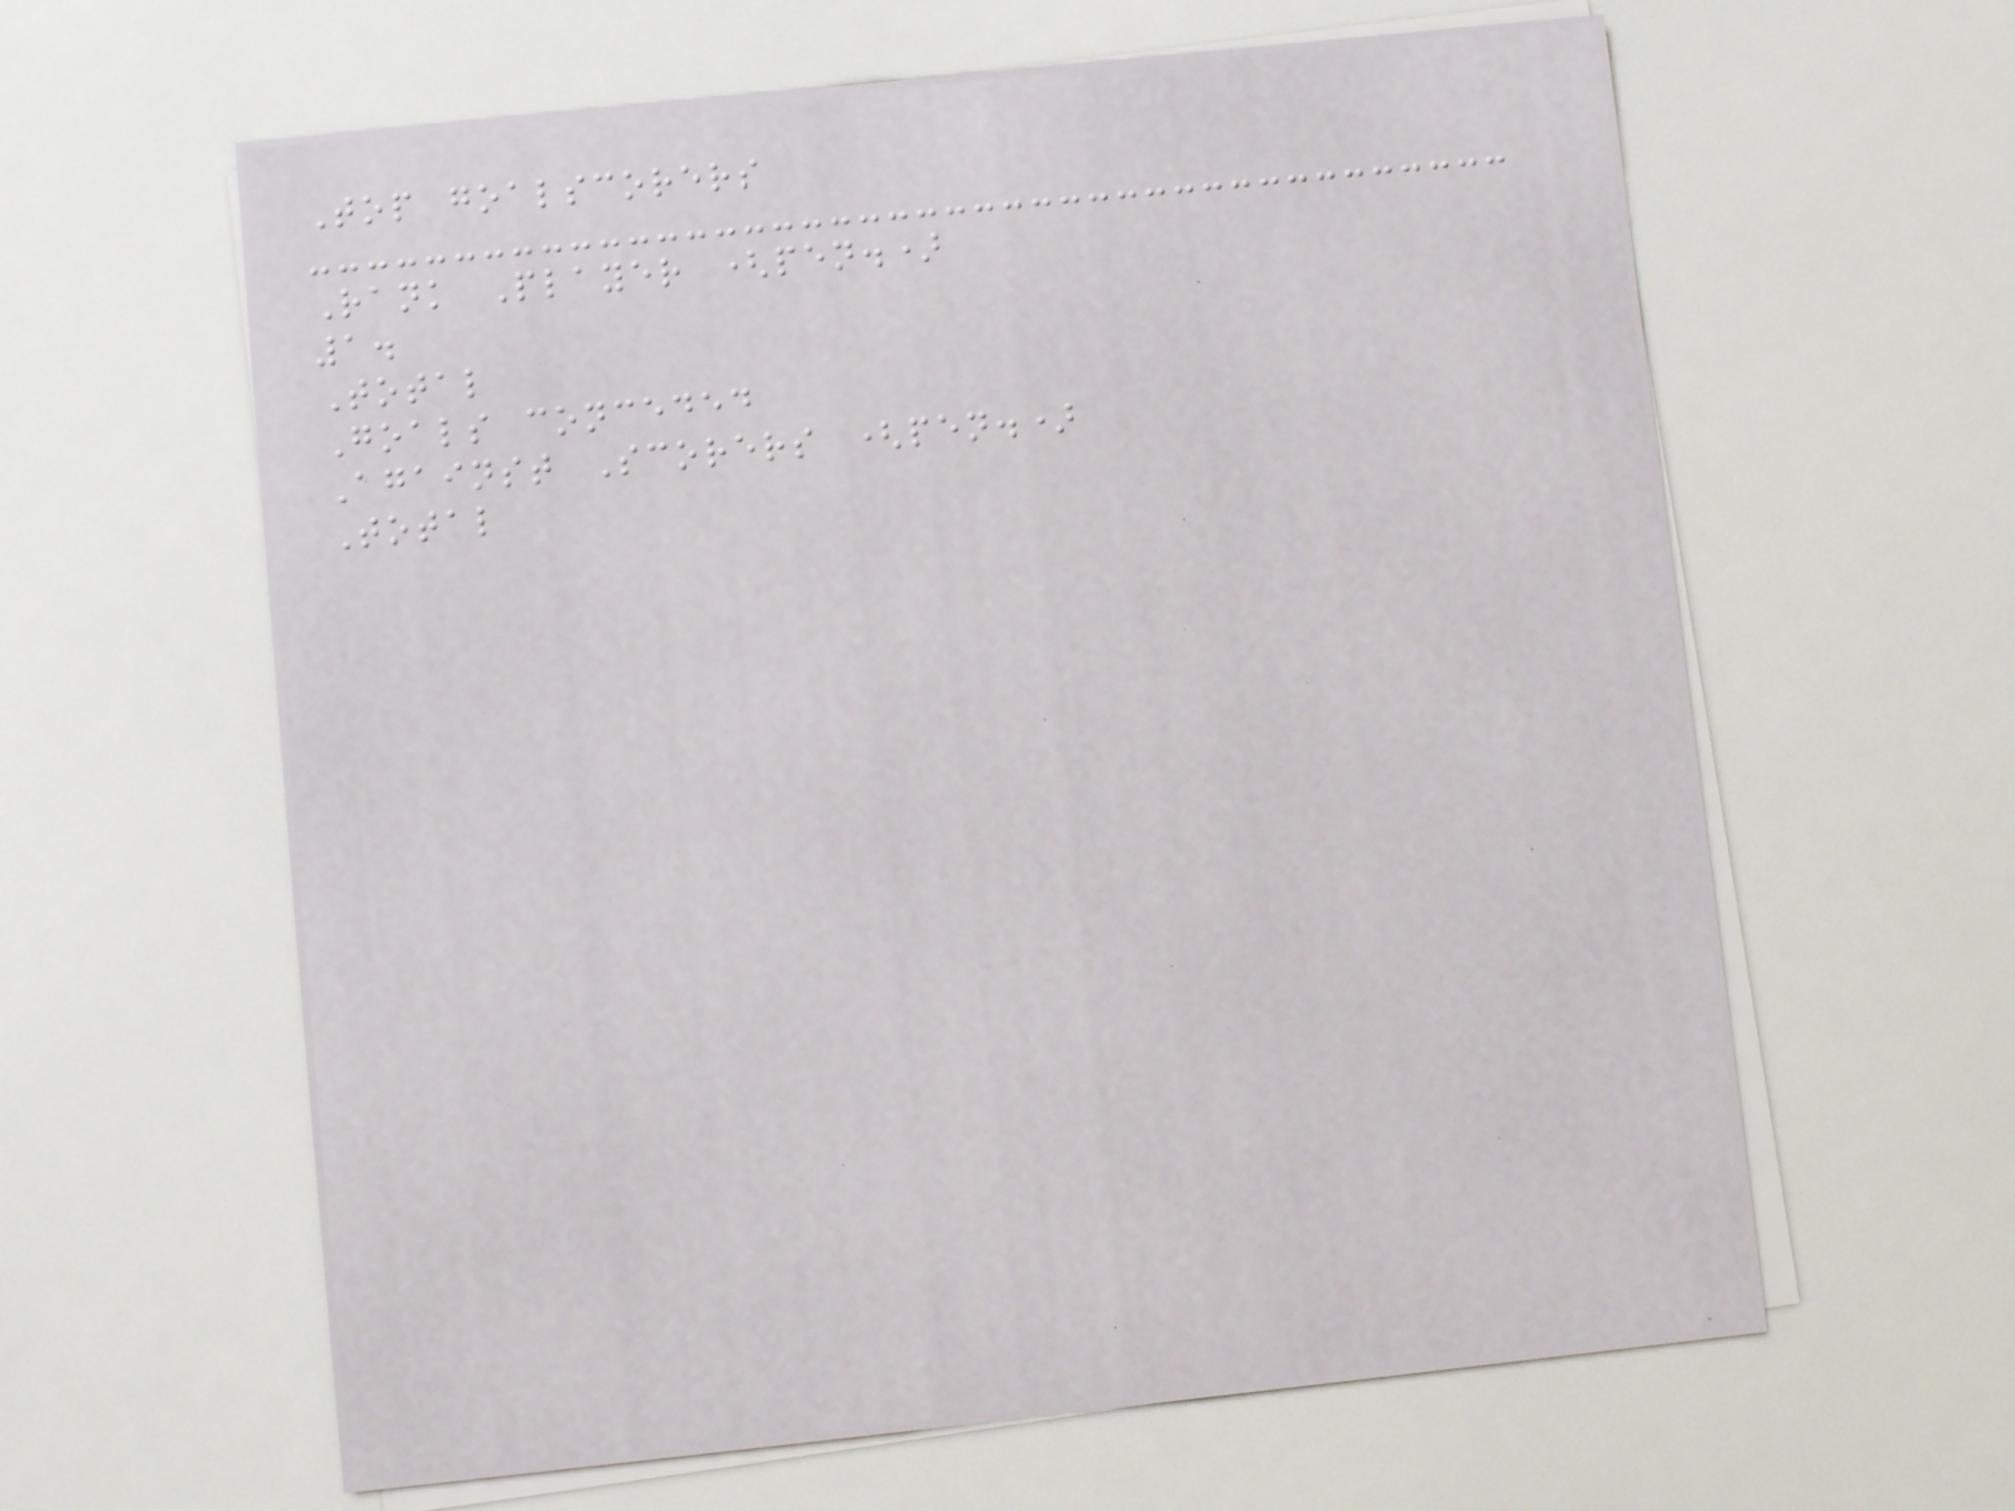Top goalscorers
Rank Player (pen.)
1.
Total
Goals conceded
Against Scorers (pen.)
Total
